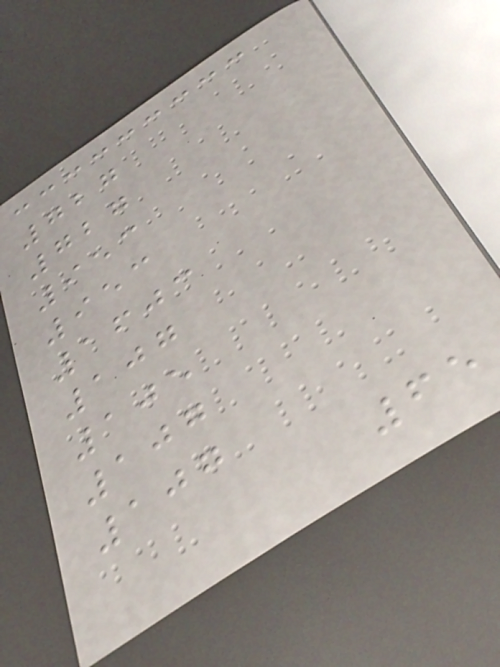727
727
953
953
1603
107
105
107
107
65
